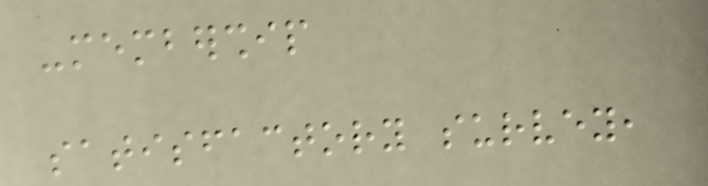-membership
satisfactory survey,
